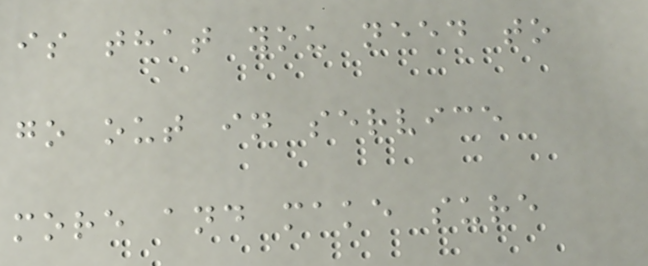is that you need to
go out in service
more and make sure
